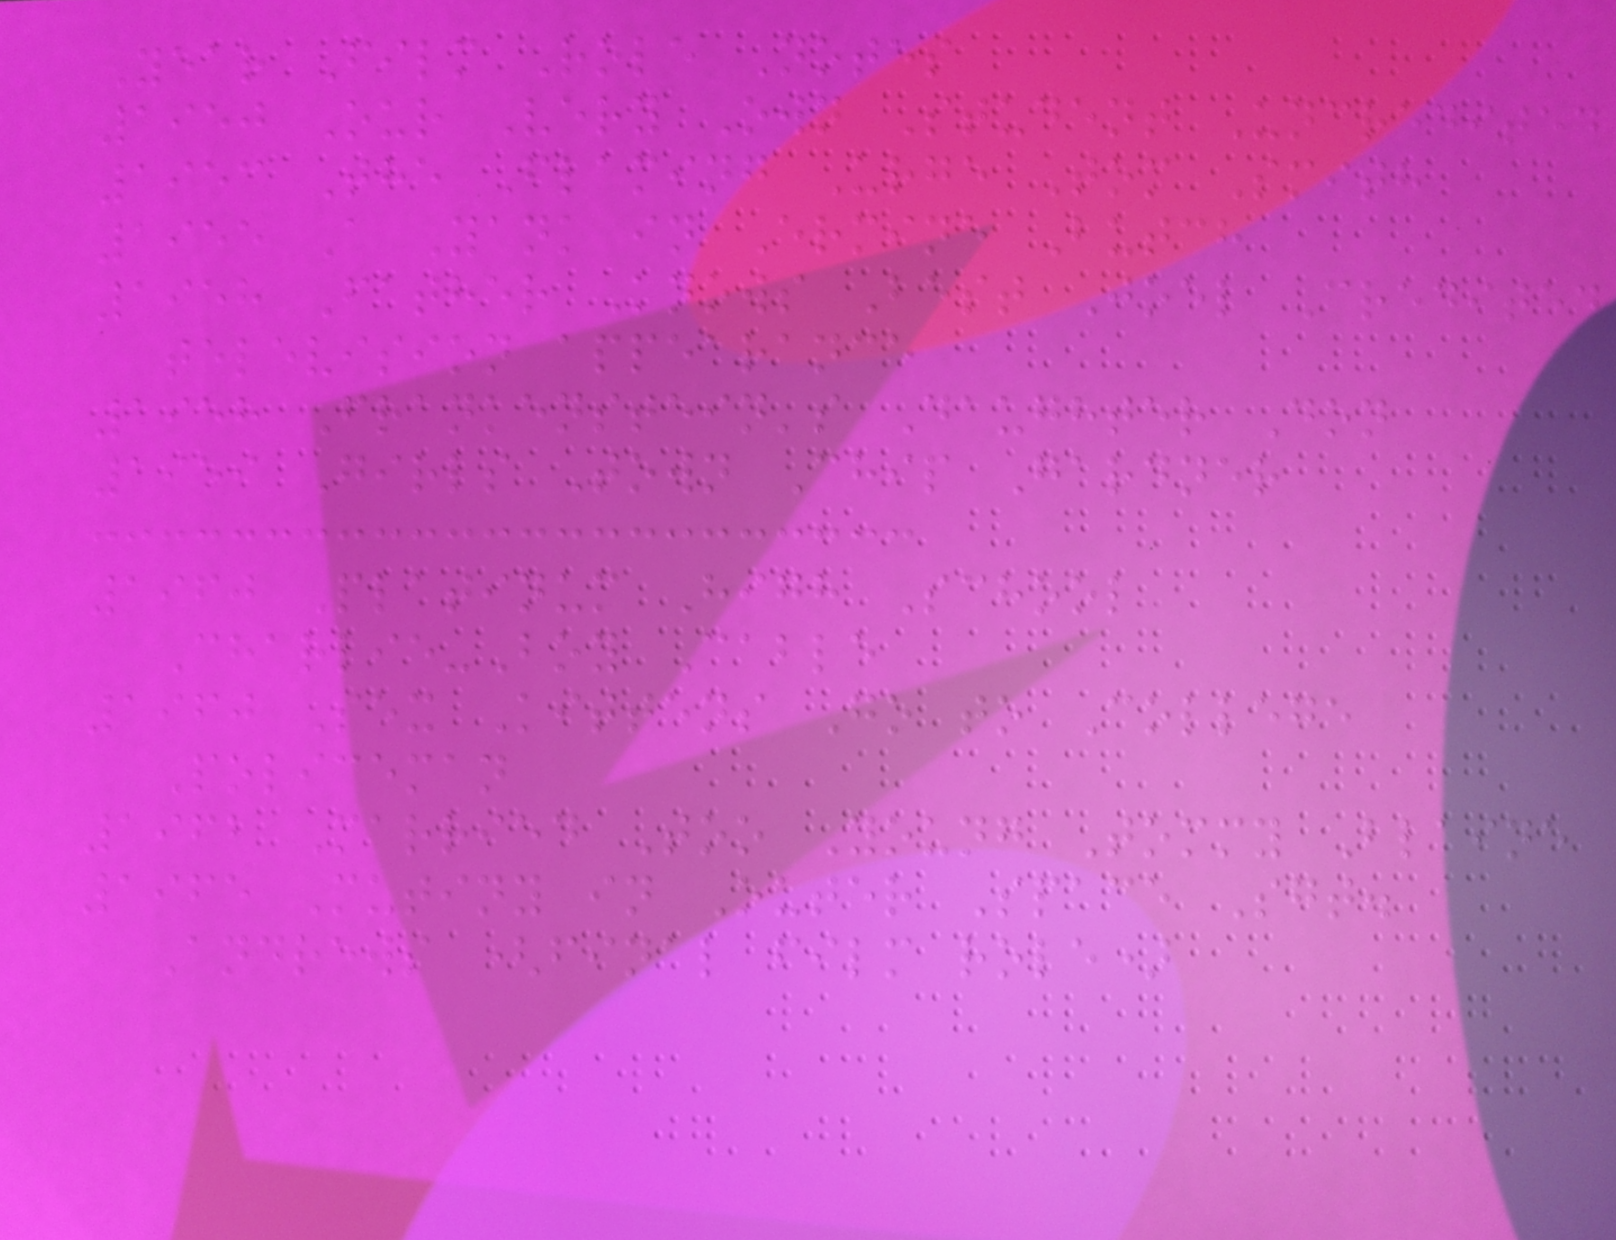Year Film Role Notes
1950 Our Very Own Student Uncredited
1953 The Flaming Urge Tom Smith
1955 A Yank in Ermine Butch
1958 Father Knows Best Joel Credited
television appearance
1958 Frankenstein's Daughter Don
1959 Girls Town Chip Gardner
1960 Platinum High School
Charlie-Boy Cable
1960 Sex Kittens Go to College
Policeman
1962 Married Too Young Tommy Blaine
1965 Mutiny in Outer Space Sgt.
Andrews (final film role)
